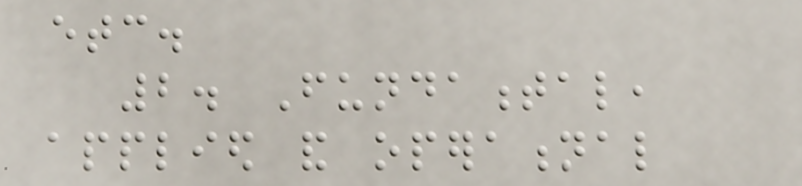etc.
2. Fundamental,
applied and operational
